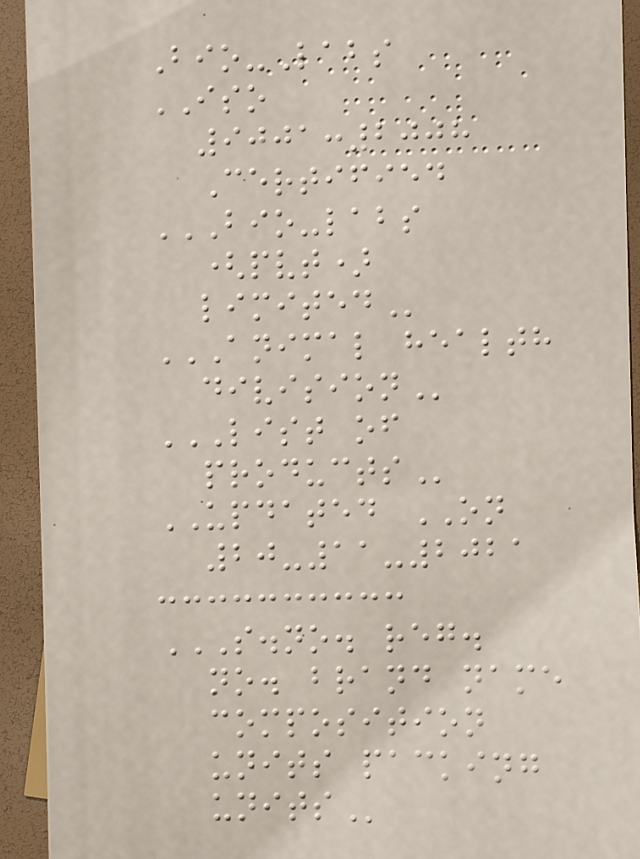Bio-Labs
ISO
9001:2008
Certified
BIO-LABS
(PVT)
LIMITED
ANIMAL HEALTH
DIVISION
LIST OF
PRODUCTS
UPDATED ON
20-11-2021
S.NO. REG.
NO. BRAND NAME
COMPOSITION
UNITS PACKING
UNITS
